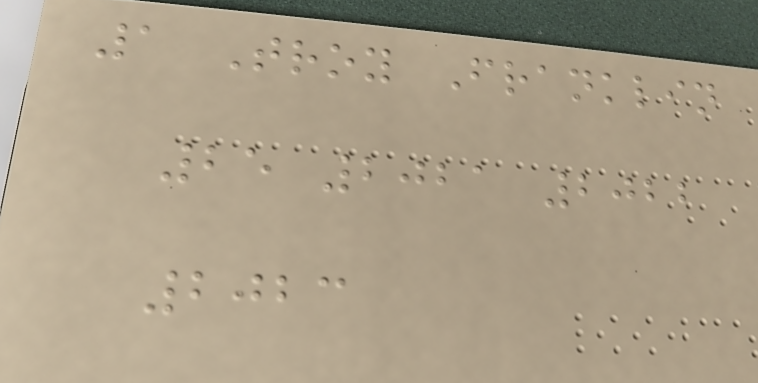1 Troy Franklin
25 2021 2022
2023
